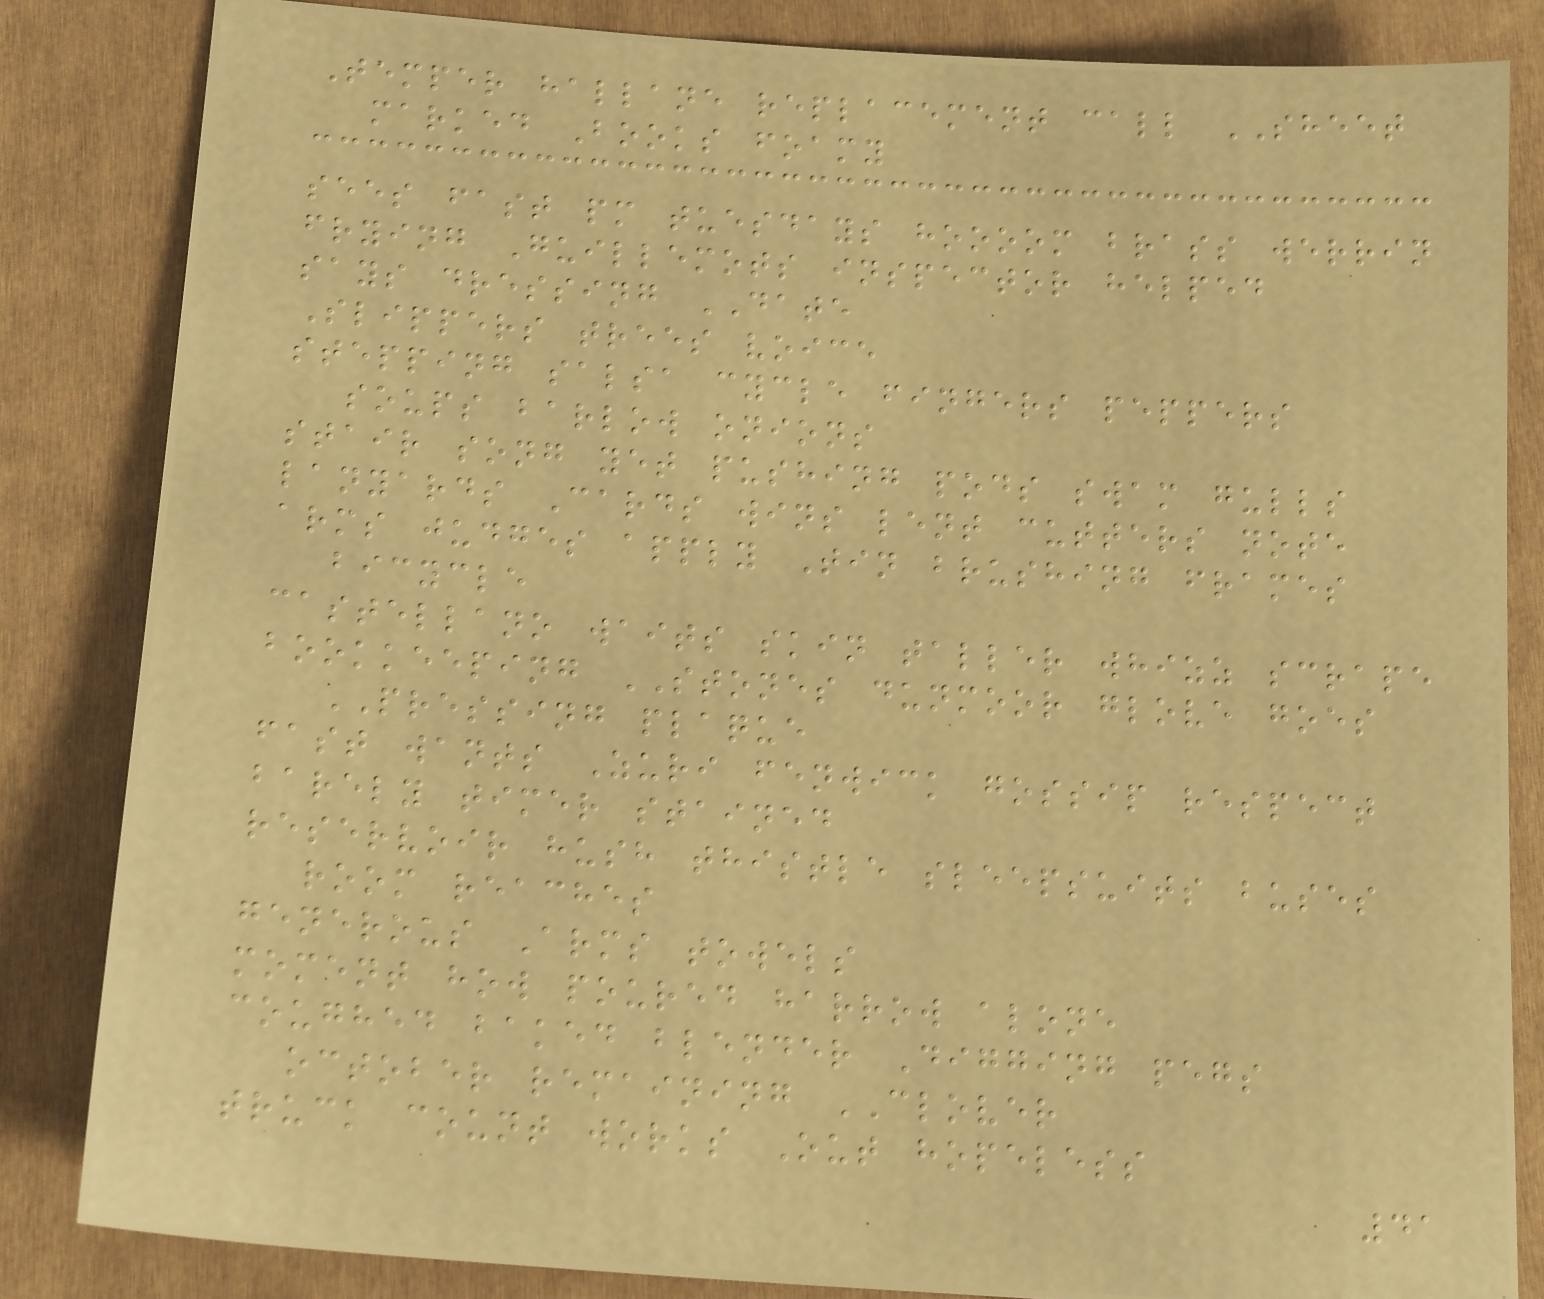Temper hallane replacement call SHEET
marked Books foamy
sees fast pm tuesdays hoooom brass werrin
frying Guillemots inspector helped
says dressing DATE
Slippers trees voice
stepping salsa cycle fingers peppers
soups barlow onions
stair song yet pushing pods swam gulls
lanyards Cards wins lent cutters note
arms judges apply Tin brushing frames
bicycle
castellano waits skin taller whizz scrape
bookkeeping STONES dunmoor glove goes
PRESSING plaque
fast wants Zuri fenwick gossip respect
barely timer stained
reservoir hush thistle sleepsuits buses
room reaches
generous Arms towels
moment how poured harrow alone
coughed baked blender Digging pegs
october remaining CLOVER
truck count works Out hopeless
41
